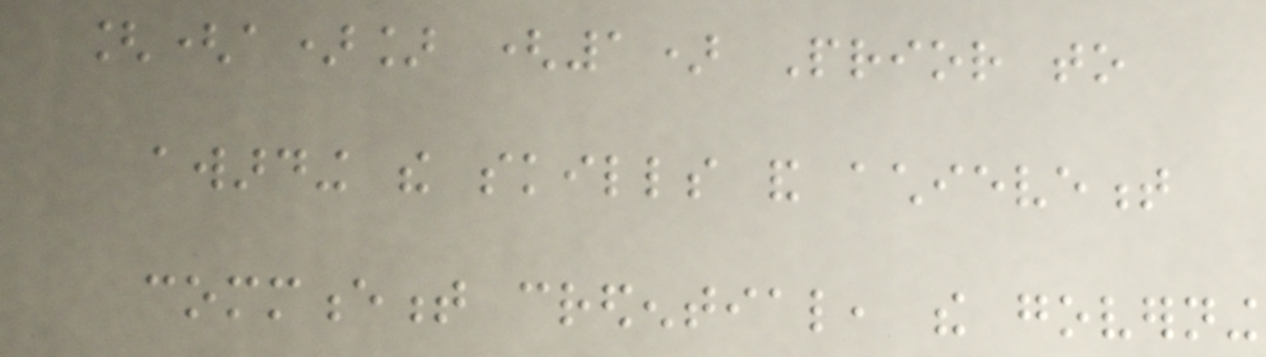[(a)] (1) Prior to
awarding the skills and achievement
commencement credential, the governing
